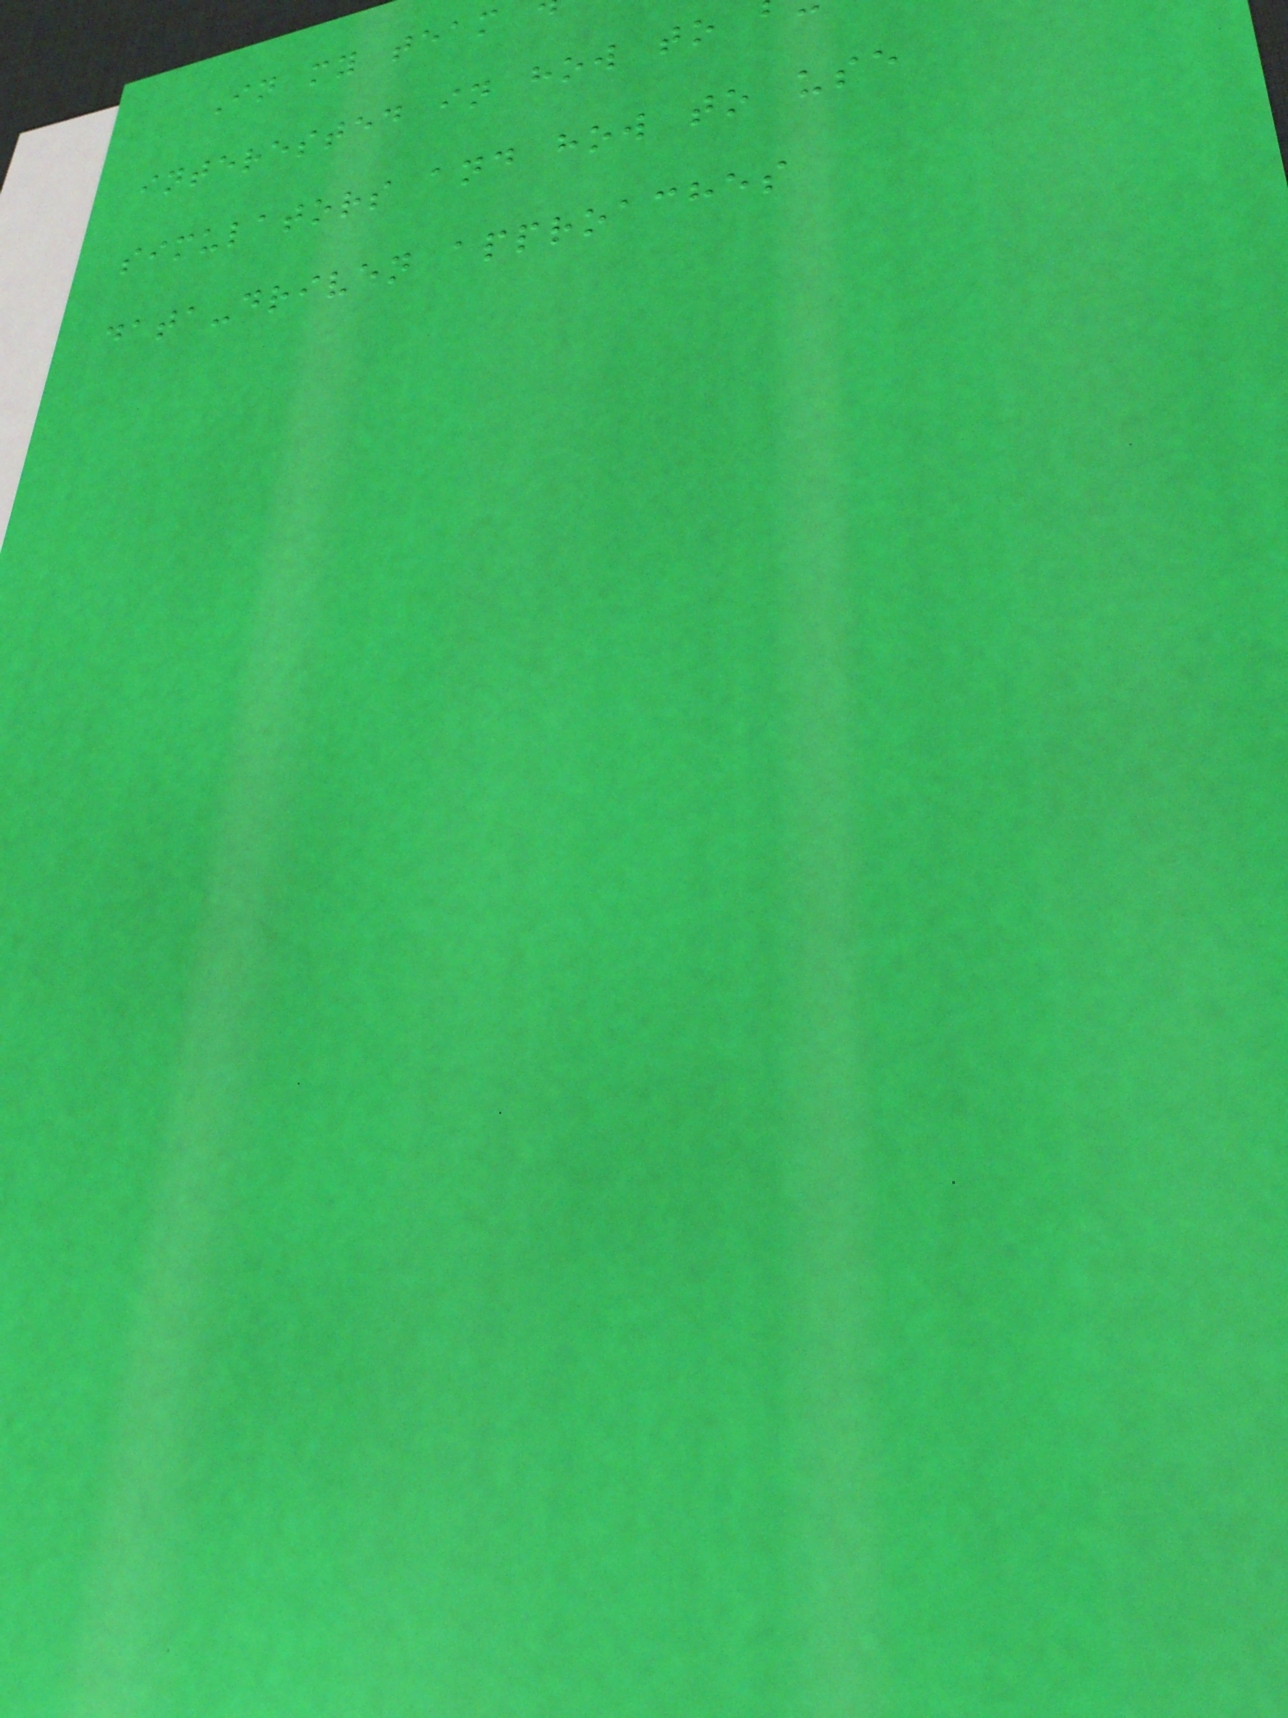In my team
interested in how to
simulators and how to use
data-driven approaches
